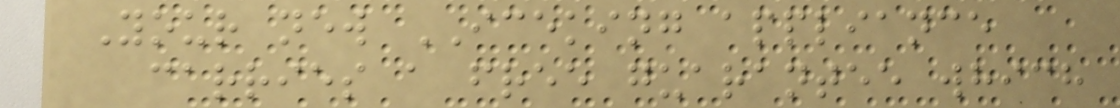Your new ICEKING appliance
carries a free guarantee which
